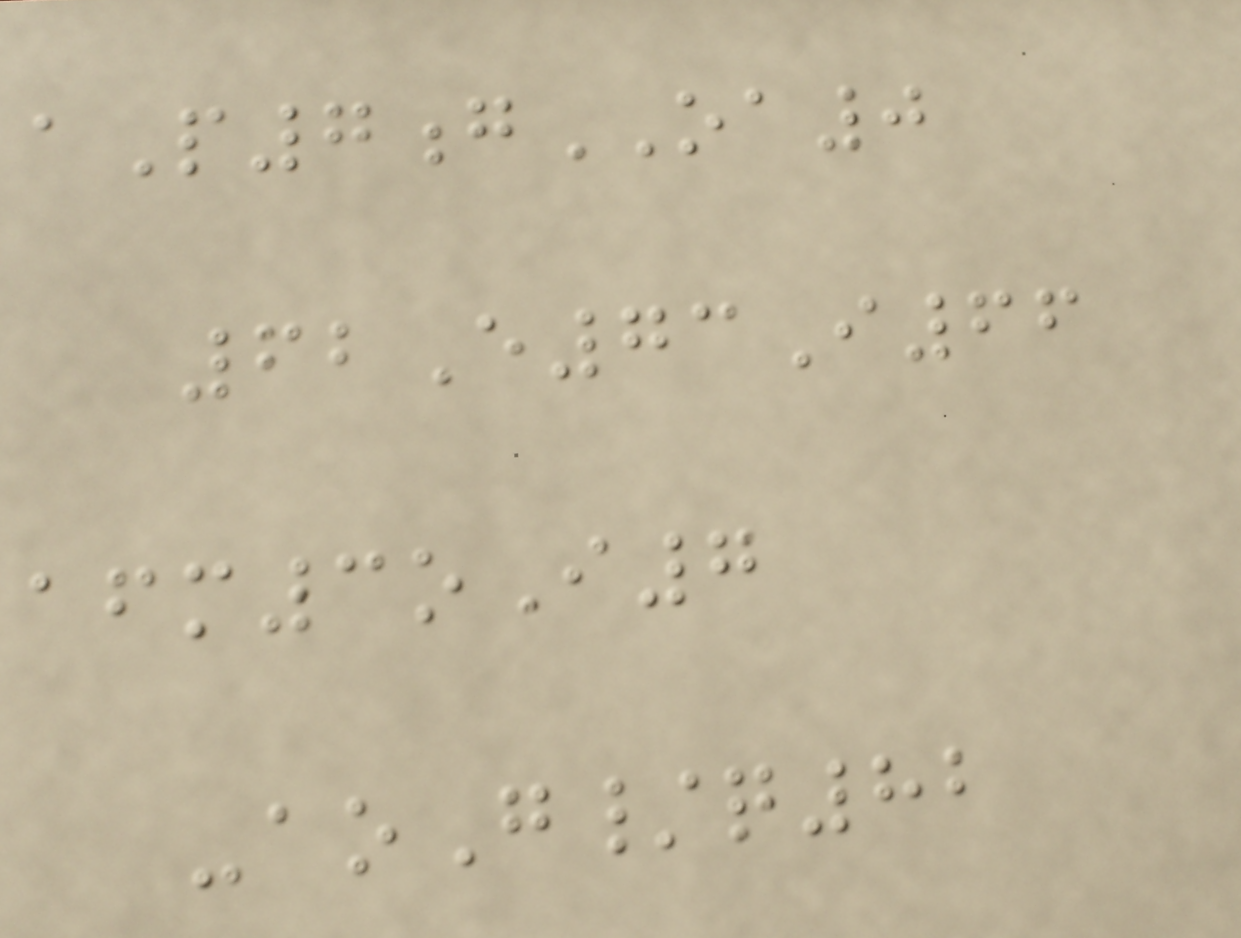aP7gOA0
62E73I66
afm3oI7
-aoG/q82
